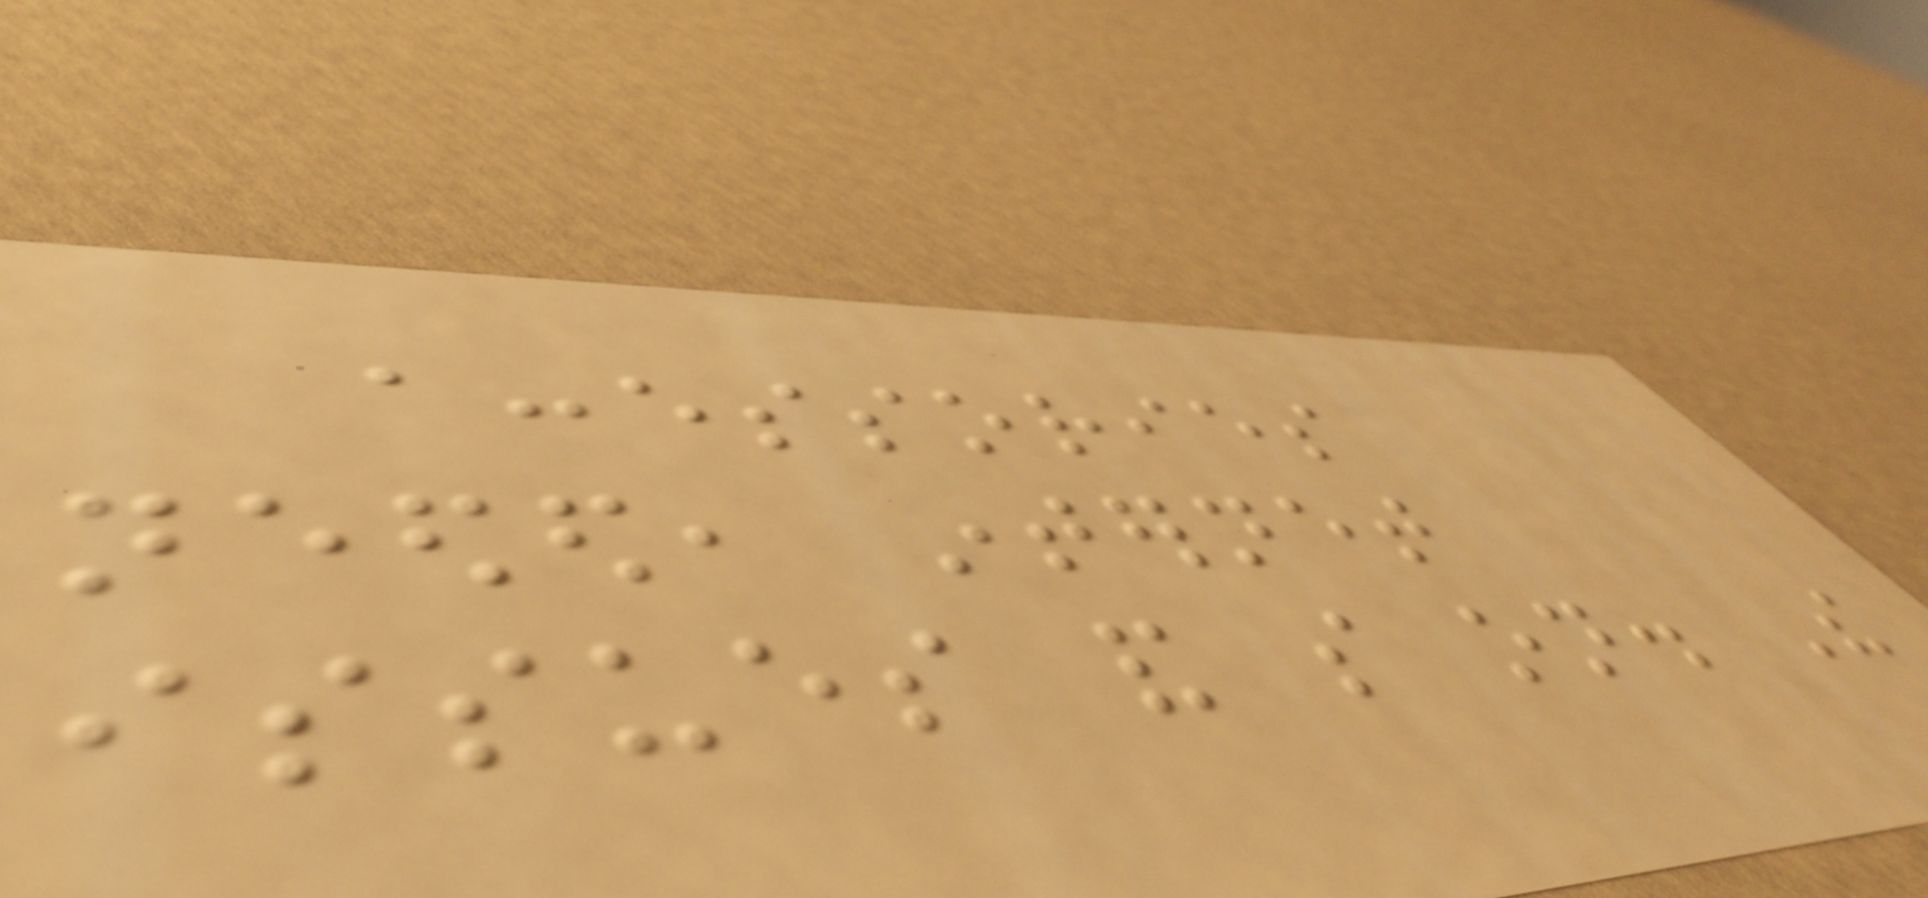accessories
needed, internet
issues and so on. The
